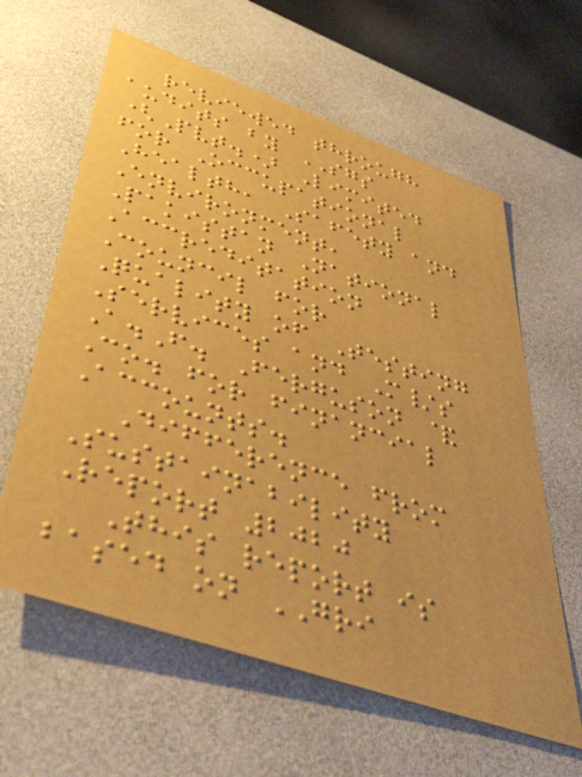reviewed through
audits by SGS
(Pvt.) Limited
for Occupational
Health, Safety and
Environment,
Pakistan National
Accreditation
Council for
Quality of Testing
Services and M/s
A.F. Ferguson &
Co. for financial
Accounts.
Difference from
Sustainability
Report 2020
This report is
based on GRI
